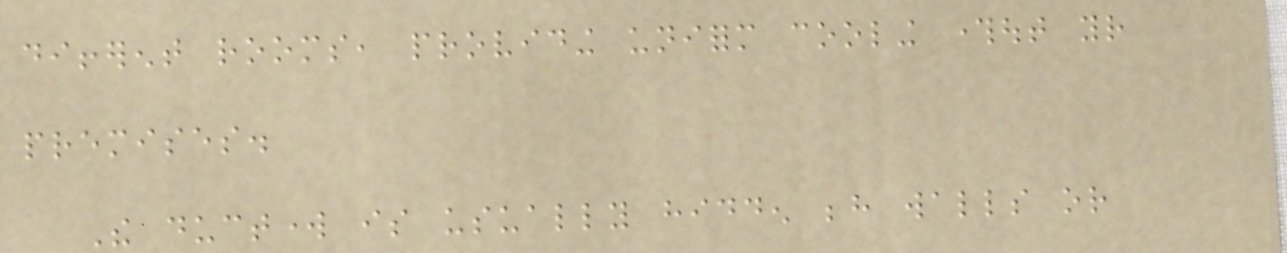different rooms, providing uniform cooling throughout your
premises.
The ductwork is usually hidden behind walls or
